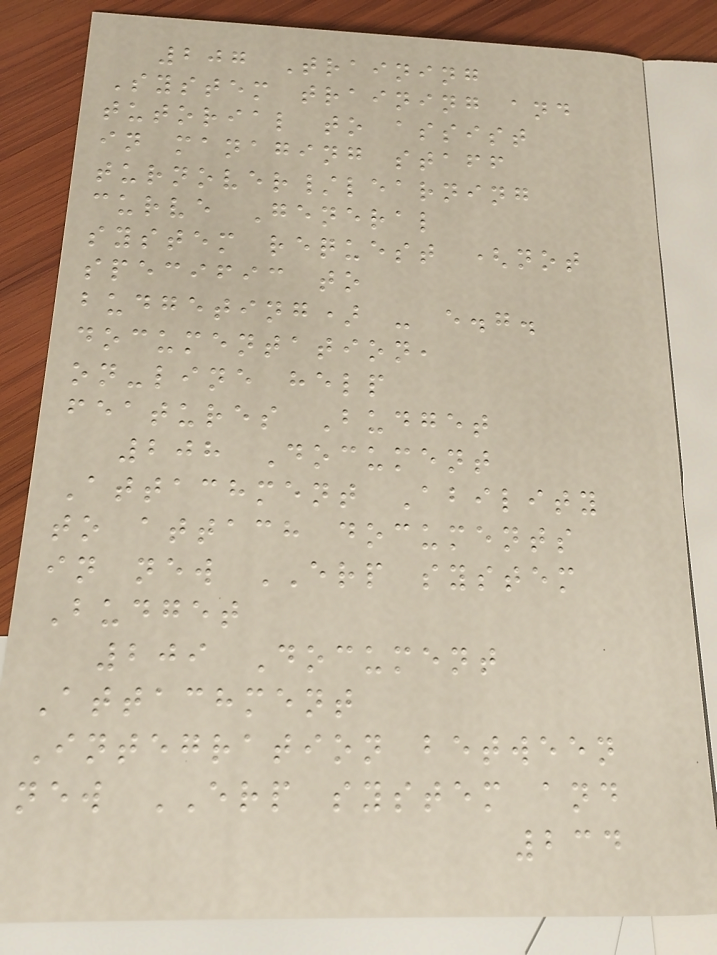207 Training
System training and
tutorial to assist
in managing staff
turnover/learning
curve General
system request (not
specific to
budgeting) - e.g.
documentation,
on-line help
features Budget
208 Document
Attachment Ability
to attach documents
in new ERP system
Budget
209 Document
Attachment
Integration between
new ERP system and
234
